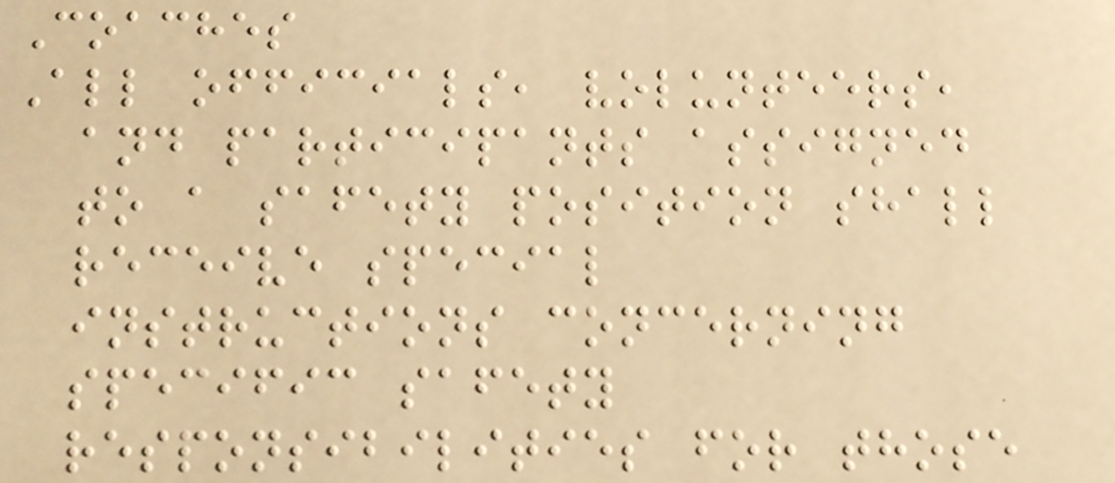Coaches
All officials, volunteers,
and participants assigned
to a safety position shall
receive special
instructions concerning
specific safety
responsibilities for those
